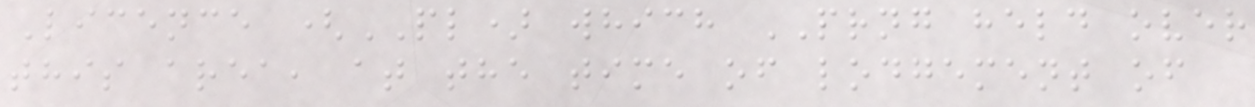Licence (PL) which PRNG held over
this area, at the time of lodgement of
